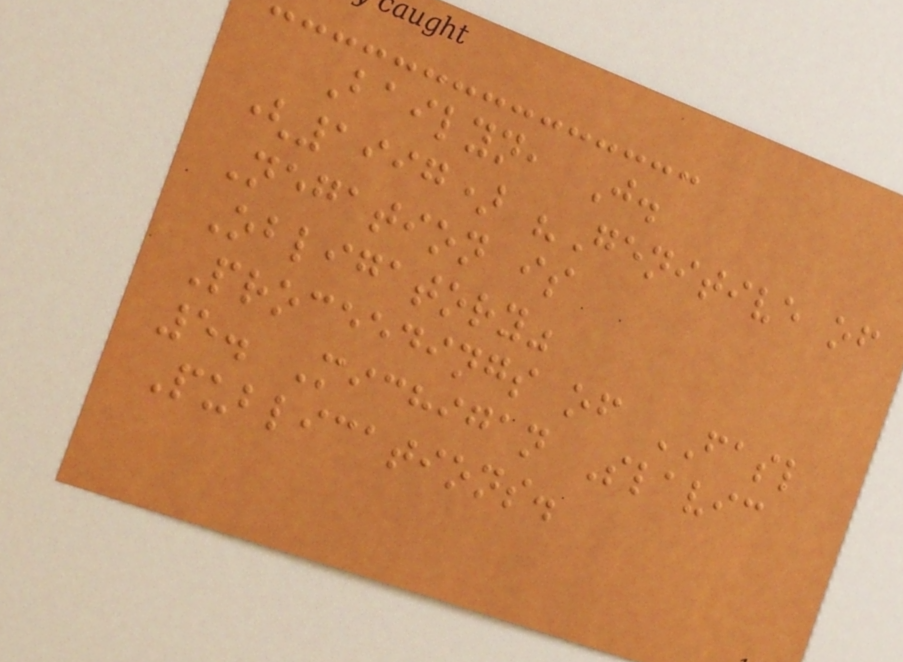Bailyn, J.
(1997) "Genitive of
Negation is
Obligatory"
Proceedings of FASL
5. Michigan Slavic
Publications.
